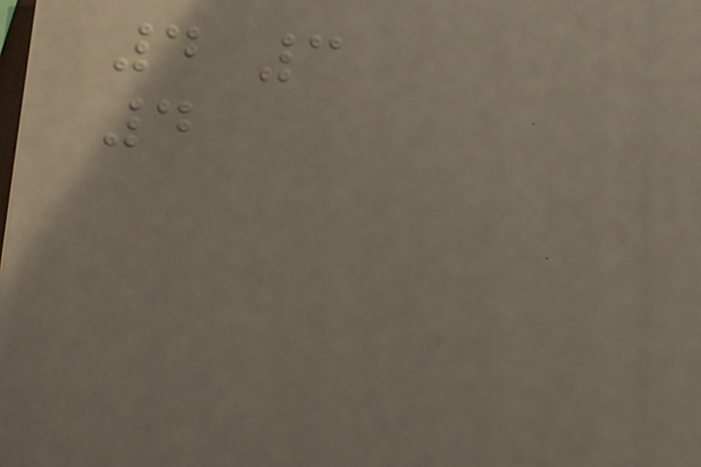4 3
4
